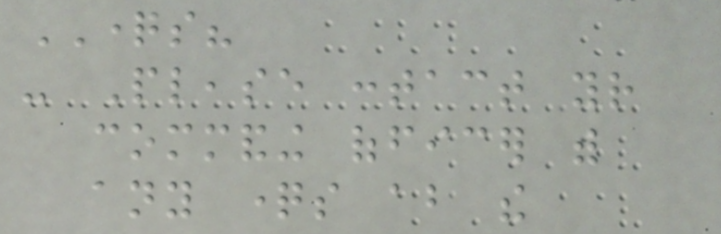QUESTIONS?
- Please contact your
commanding officer with
any questions about the
